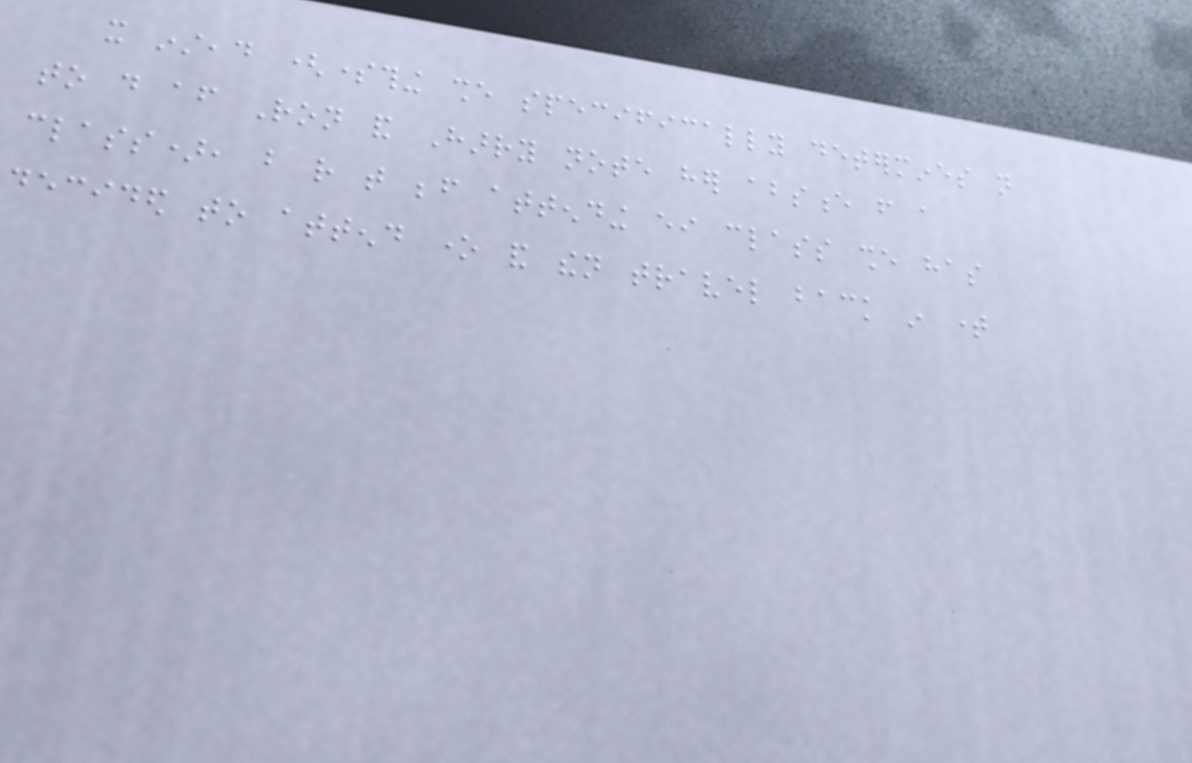it instead (something she specifically determines not
to do after Ron and Harry note her absence from a
class), but rather that before attending either class she has
decided to attend one and then travel back in time
